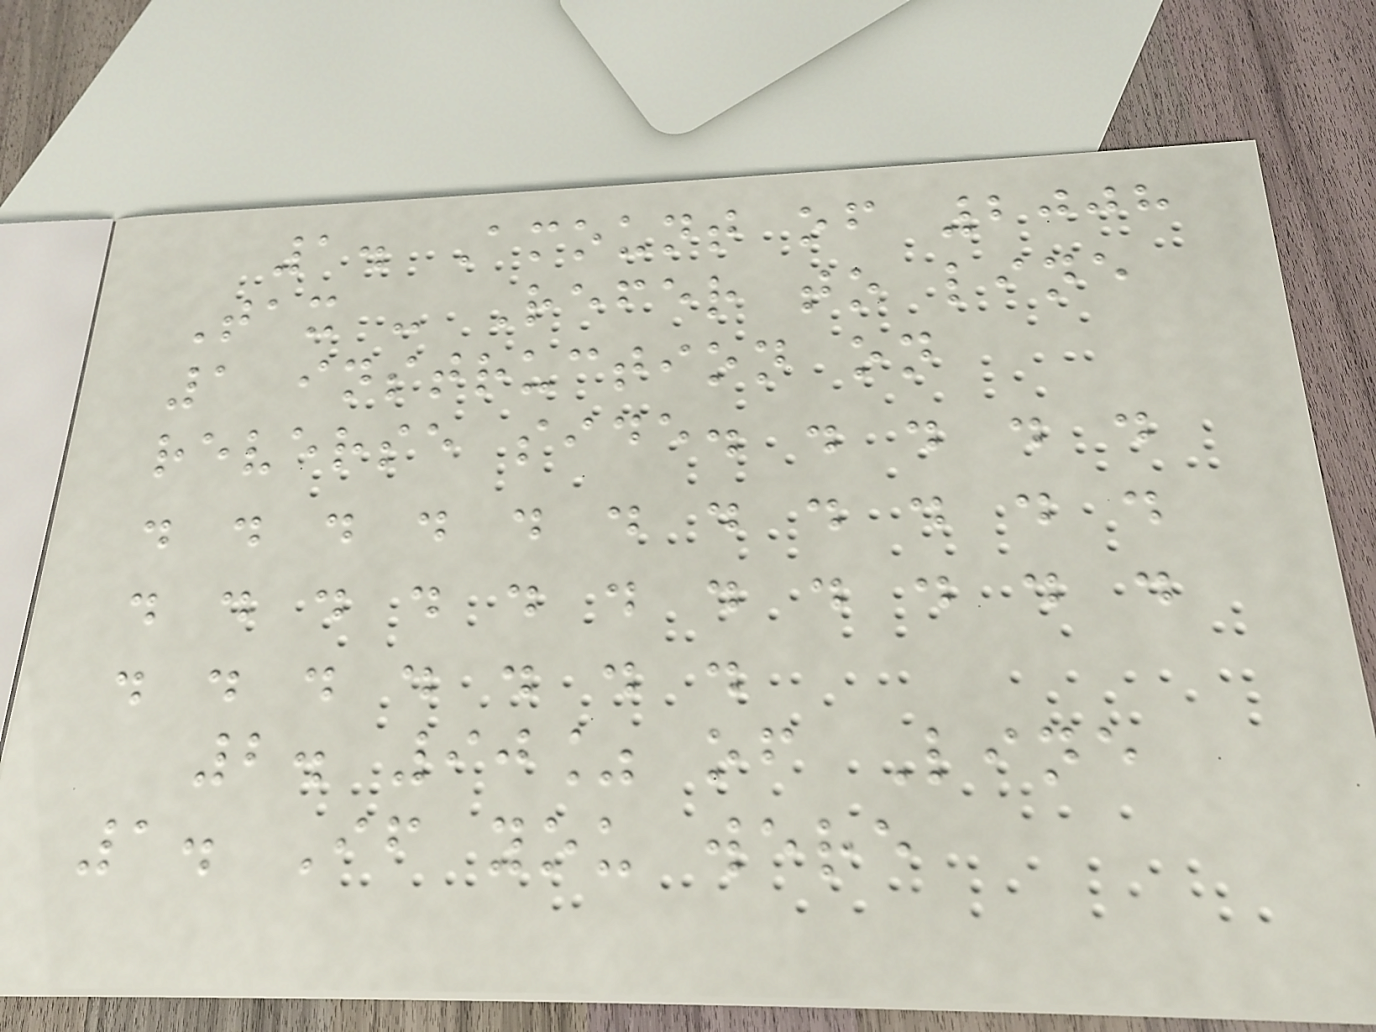1. Amount of 2008
Tax - Refer to line
1 instruction on
reverse side. . . . .
. . . . . . . . . . .
. . . . . . . . . . .
. . . . . . .
2. 90% of Line
1. If you were
